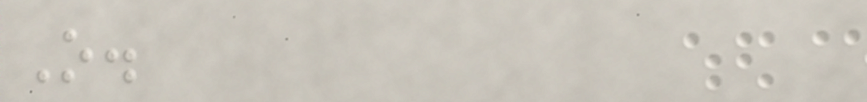O.
